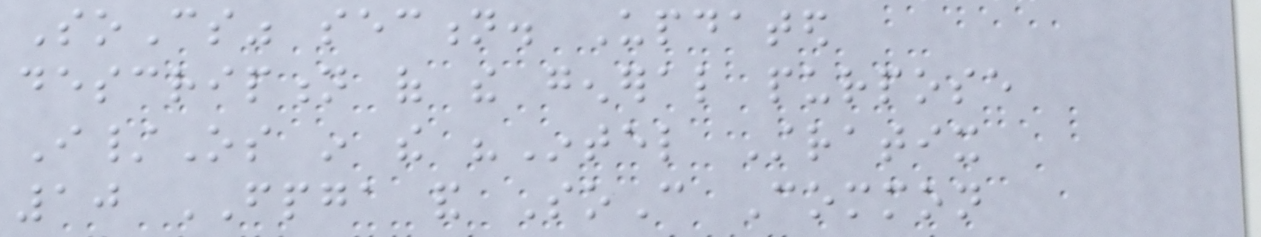SoCs" section. Updated
description of the general purpose
I/Os in the "Intel Stratix
10 FPGA and SoC Common
